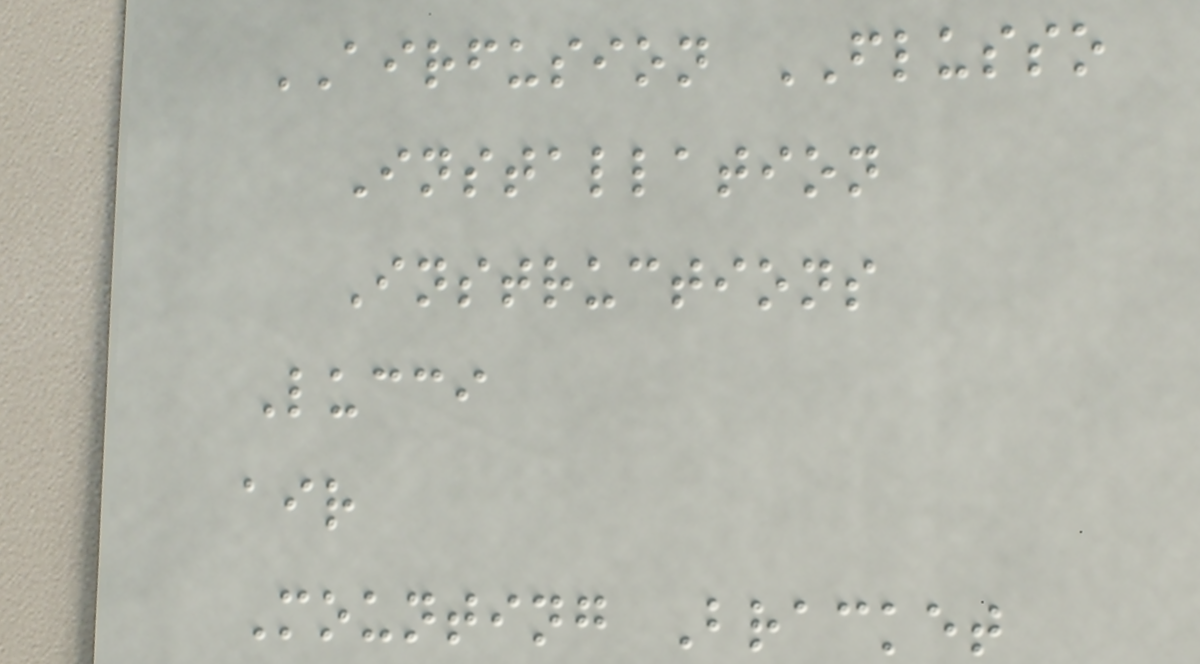AIRFUSION FLUSSO
Installation
Instructions
Lucci
air
Mounting Bracket
